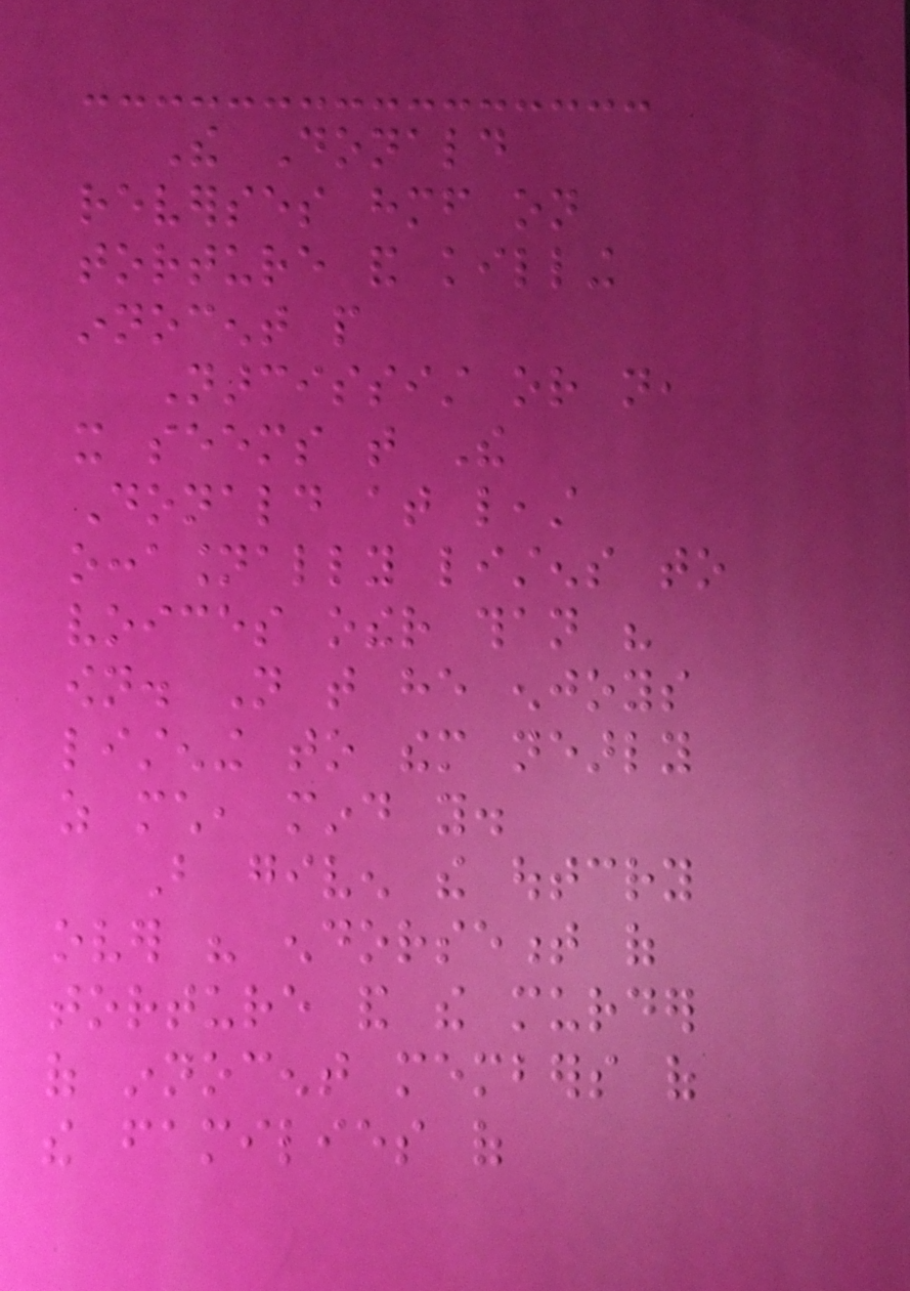The Donald
reverses himself on
torture and killing
innocent people
Narcissist or not,
it seems that The
Donald at least
occasionally listens to
voices other than his
own. Not that he enjoys
listening to them nearly
as much, mind you.
But given the outcry
over his endorsement of
torture and the murder
of innocent members of
the families of
